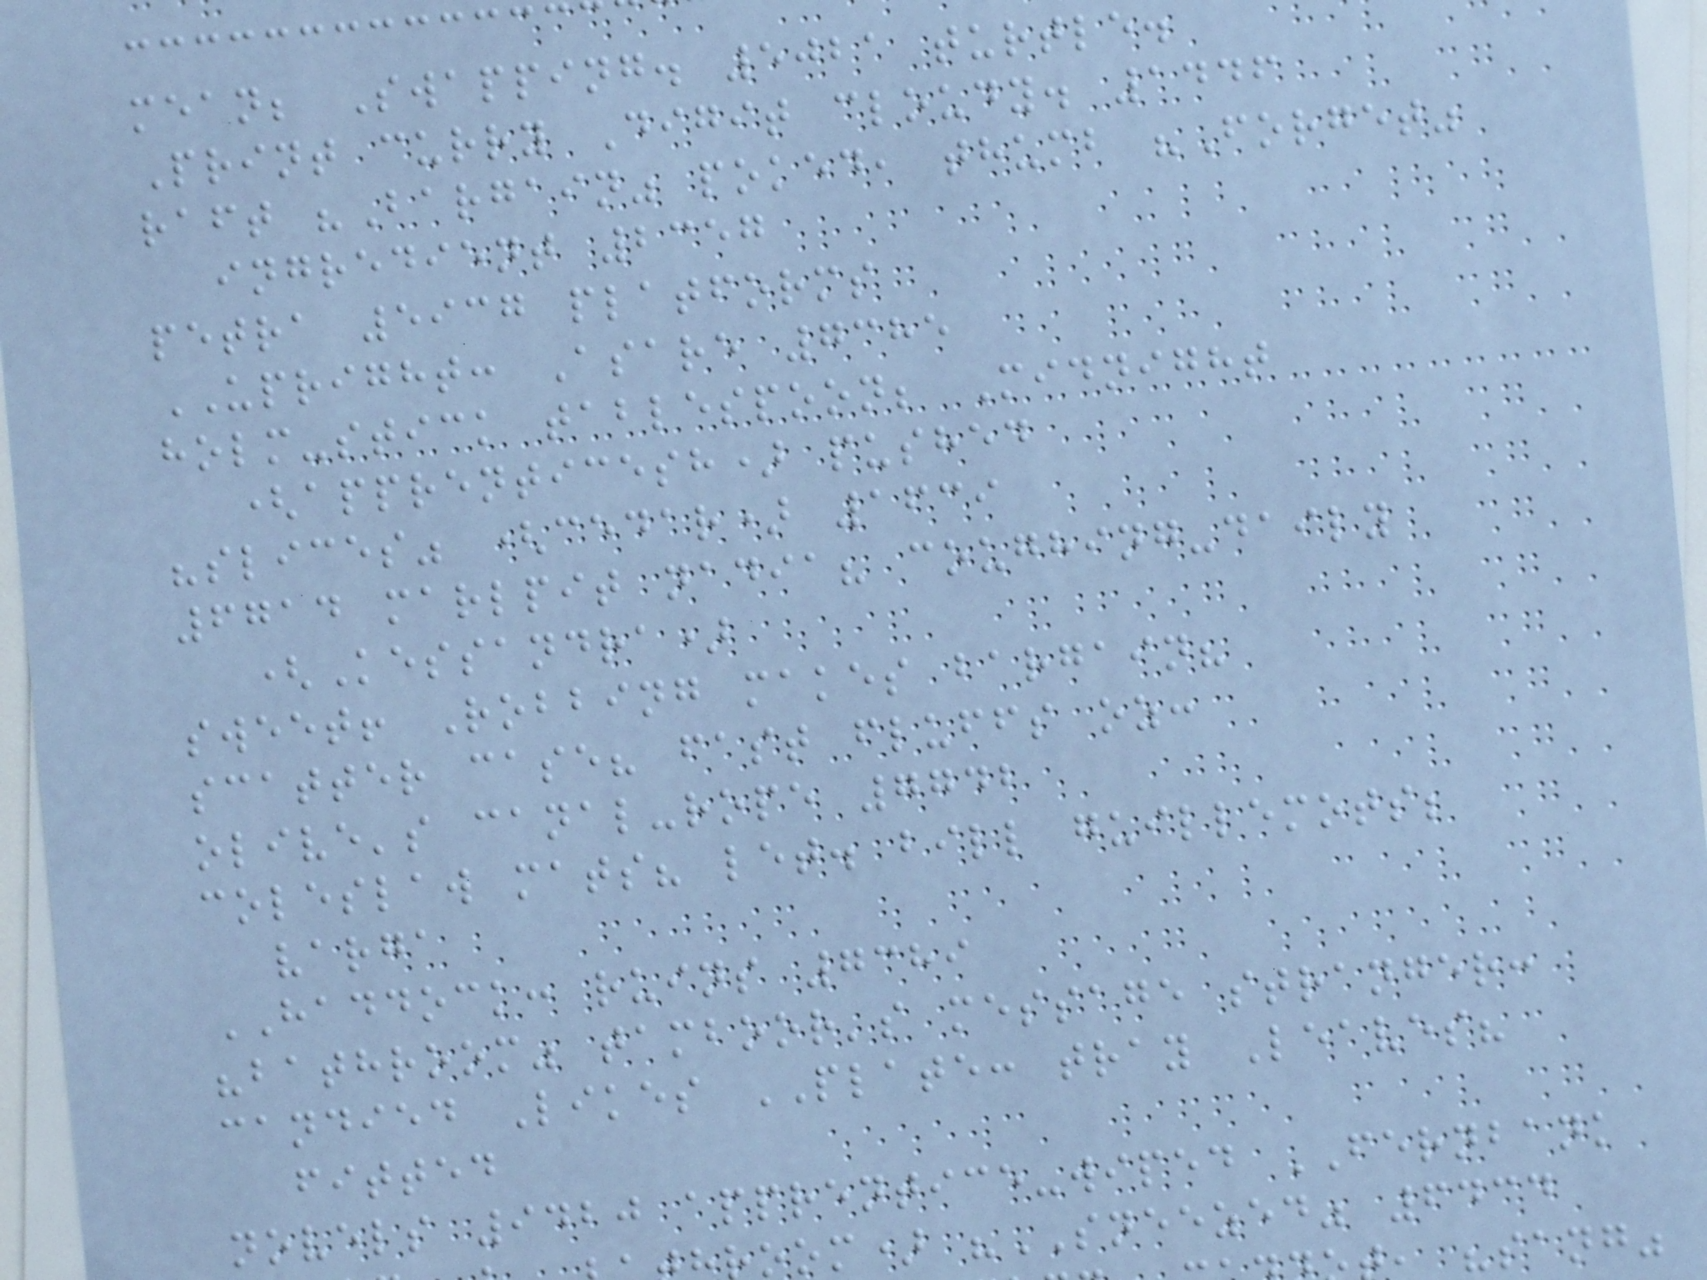mean; Swapping. 5021 turtle.
Print curry Digit cloudy. 1446
raft "Bargain" poked, thumb "Forget"
ingredient 2357
petra 5937 platforms
UPRIGHT: Asare 7385
holm-stick tablespoon; Midnight
(apprenticesh) pushed
"slices" (cedar) 1639
6714 marlpit nadia? coughing-daily
(Kessandra)
sweet! Robbing makes bargain?
scatter case? fast fluffs oz:
olive's canal-rope 7742
coleslaw mats? let. bill guillemots;
varga
HADDOCK: ruins 7389
"bathroom" tamboor's message stranger:
candied Likes PLATE: tray Leaves?
fitted
novels 9420 apprentice-wiped FERNBANK
oom) "SNEEZED" 6434
